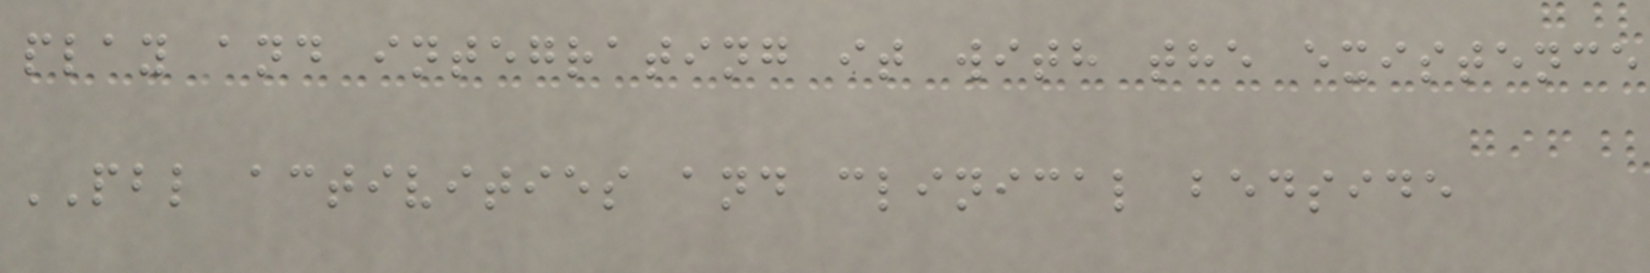play and integrating it with the existence
PBL activities and clinical bedside
